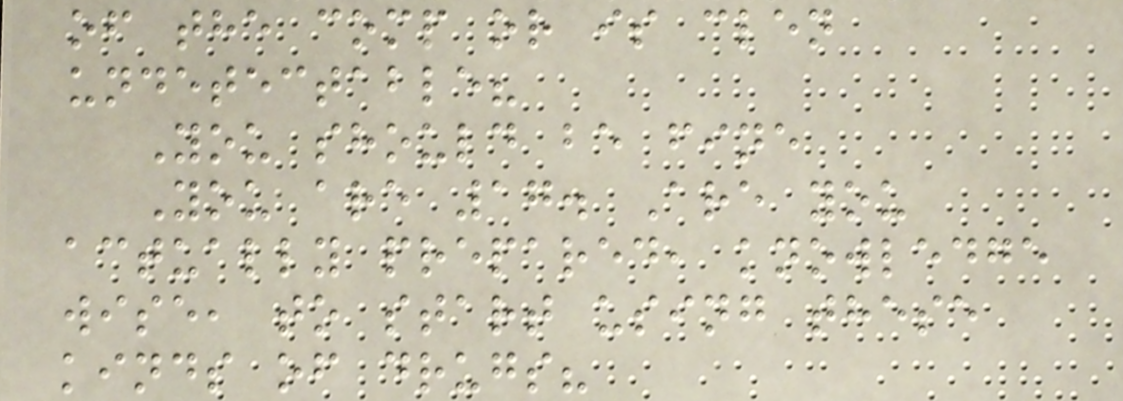of the comp or is clen
undetectable?
You should be fine
You are 17. Are you
actually prepared, knowledge
wise, to start using these
kinds of drugs?
